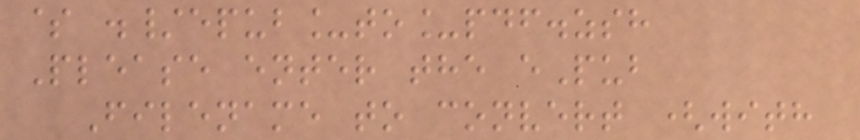$ ./epub_to_pdf.zsh
Please enter the ePub
Filename to convert (with
